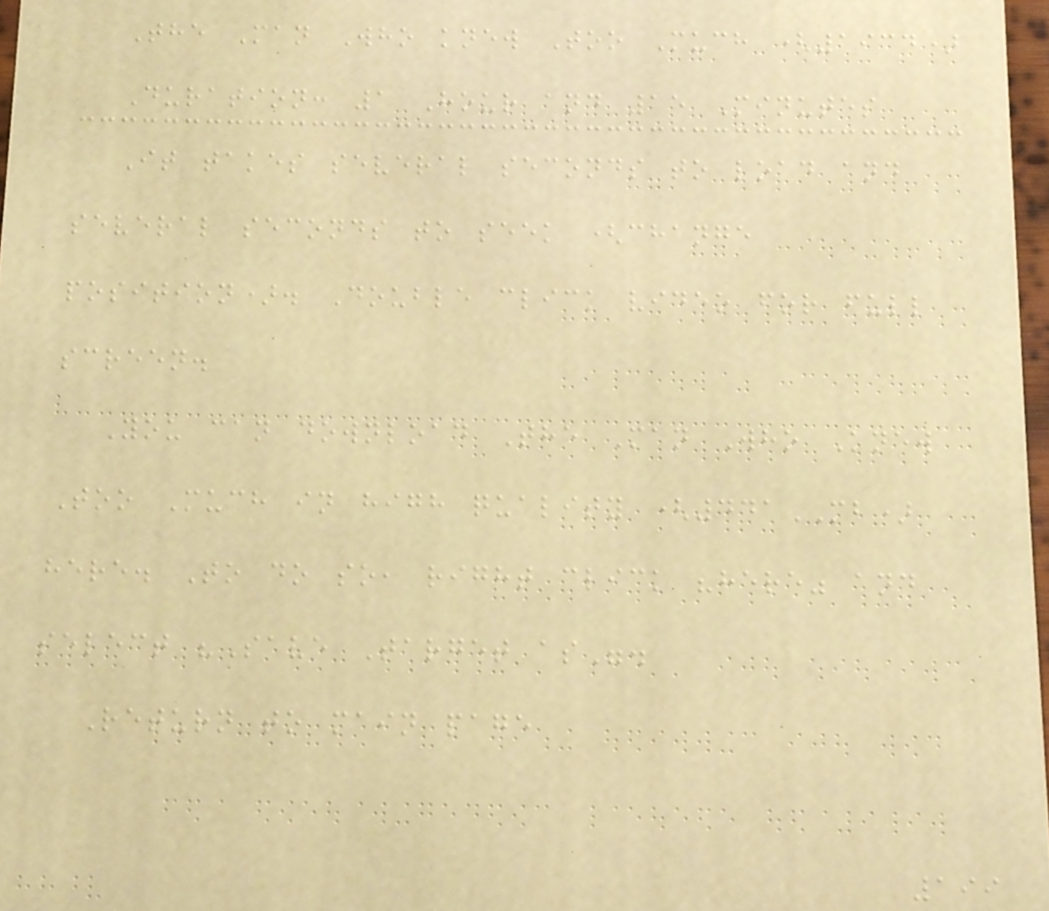The Man Who knew Too Much (1934)
Duration: 1 Hour and 15 Minutes
It takes several seconds to load and
several seconds to seek (change
position). Double click video for full
screen.
You can download The Man Who Knew
Too Much in high quality (441MB)
here. To do so, right click "here" and
select "Save Target as".
Return to main page
199
